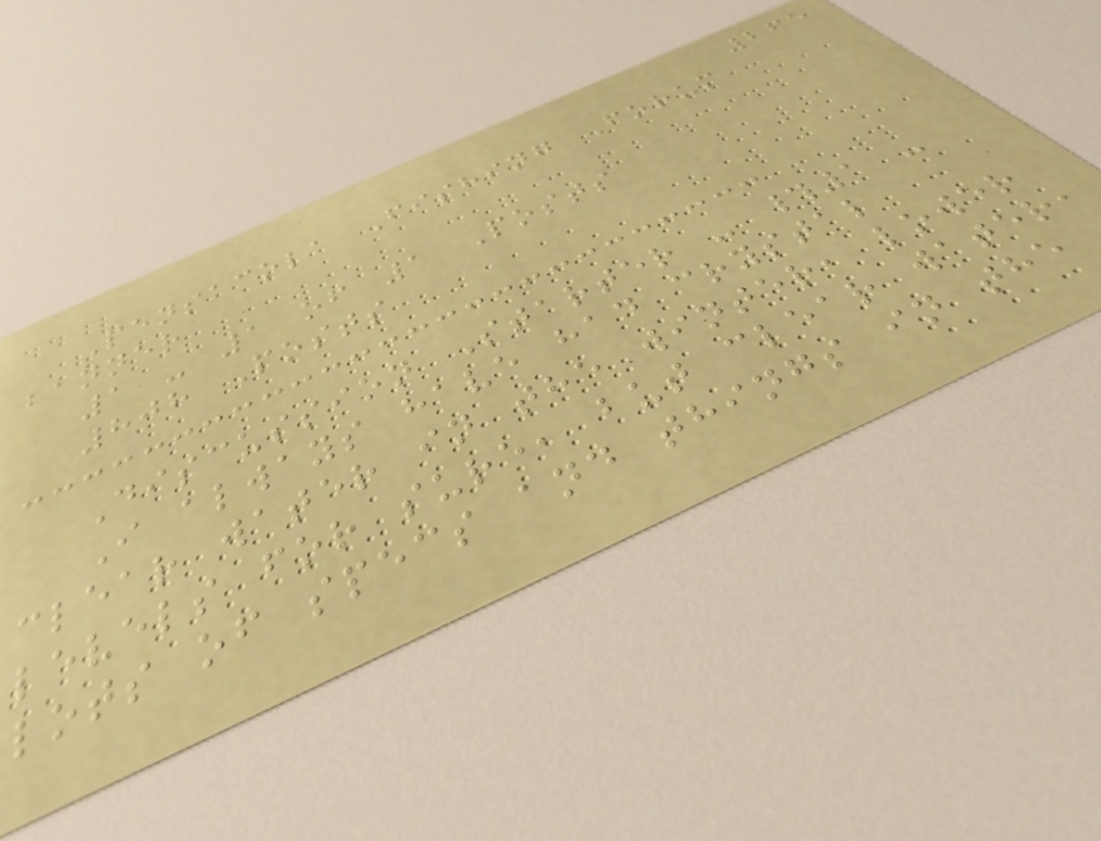265
Pensacola Fishing Forum
banner
1 - 1 of 1 Posts
808 Posts
Discussion Starter - #1 -
I always have had crystal
clear water in the winter, lower
levels for sure, but clear water,
lots of specs and things in the
